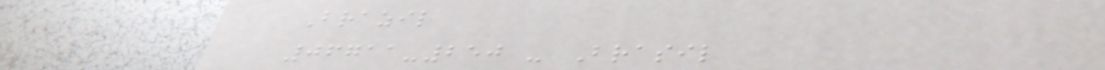Brazil
06711-250 - Brasil
